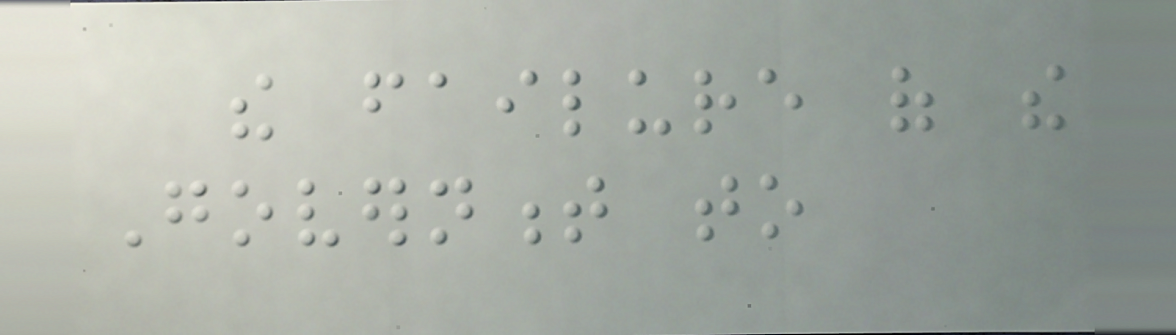the failure of the
Government to
